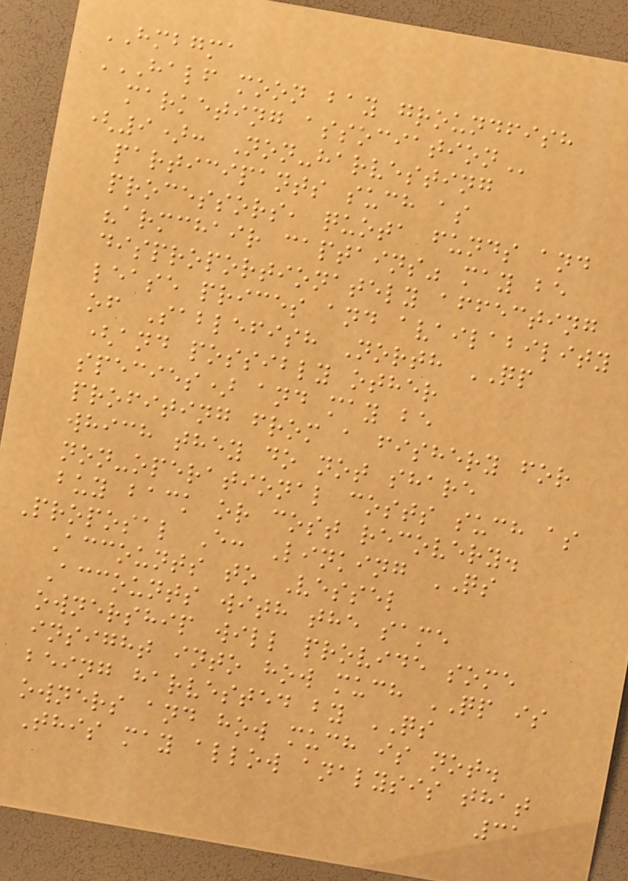HMBGMA
HALF MOON BAY GROUNDFISH
MARKETING ASSOCIATION
(9): Non-harvesting
participants such as
processors, quota funds and
"armchair captains" may be
disproportionately affecting
lease prices and availability
of Sablefish North QP
(and possibly other
species) and may be
profiting from a fishery for
which they do not share
non-operational costs such as
buy back or cost recovery.
Proposal E: Linking QS
Accounts to Vessel
Accounts with the same
ownership will provide some
insight into how much QP is
being harvested by QS
owners and how much is not.
This may allow analysis that
31
